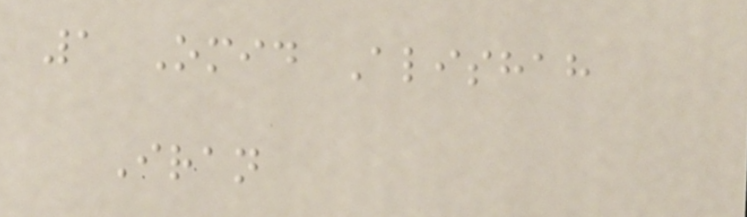1 Omid Alishah
Iran
